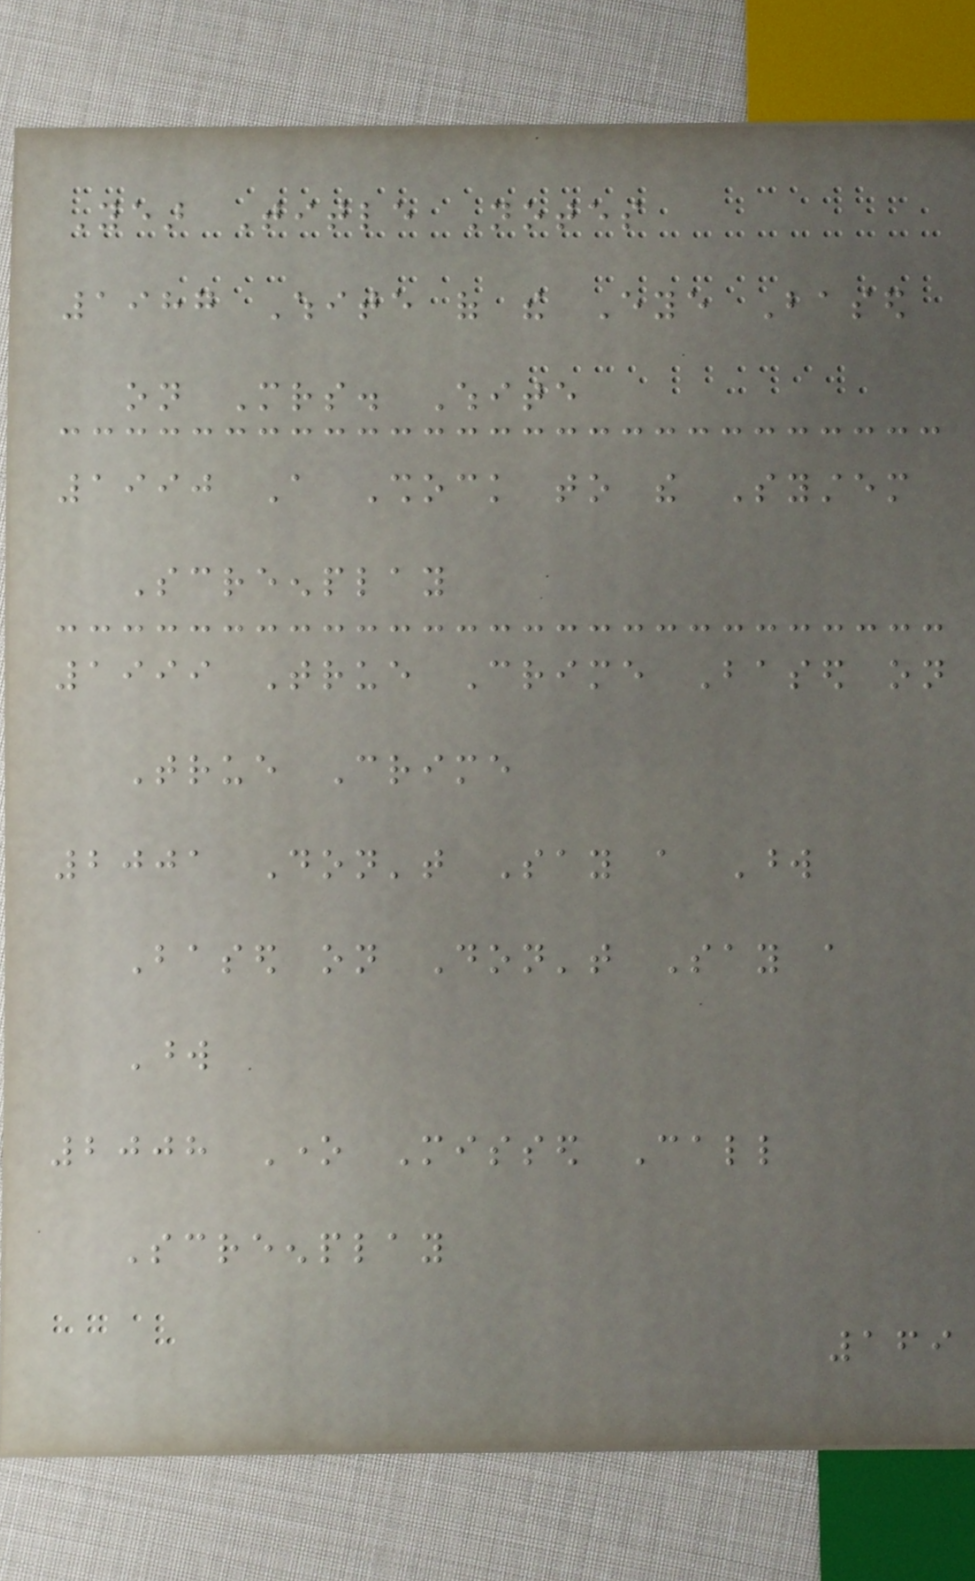Year Title Notes
1987 White of the Eye Based
on Mrs. White
1990 A Shock to the System
Screenplay
1999 True Crime Based on
True Crime
2001 Don't Say a Word
Based on Don't Say a
Word
2008 One Missed Call
Screenplay
169
